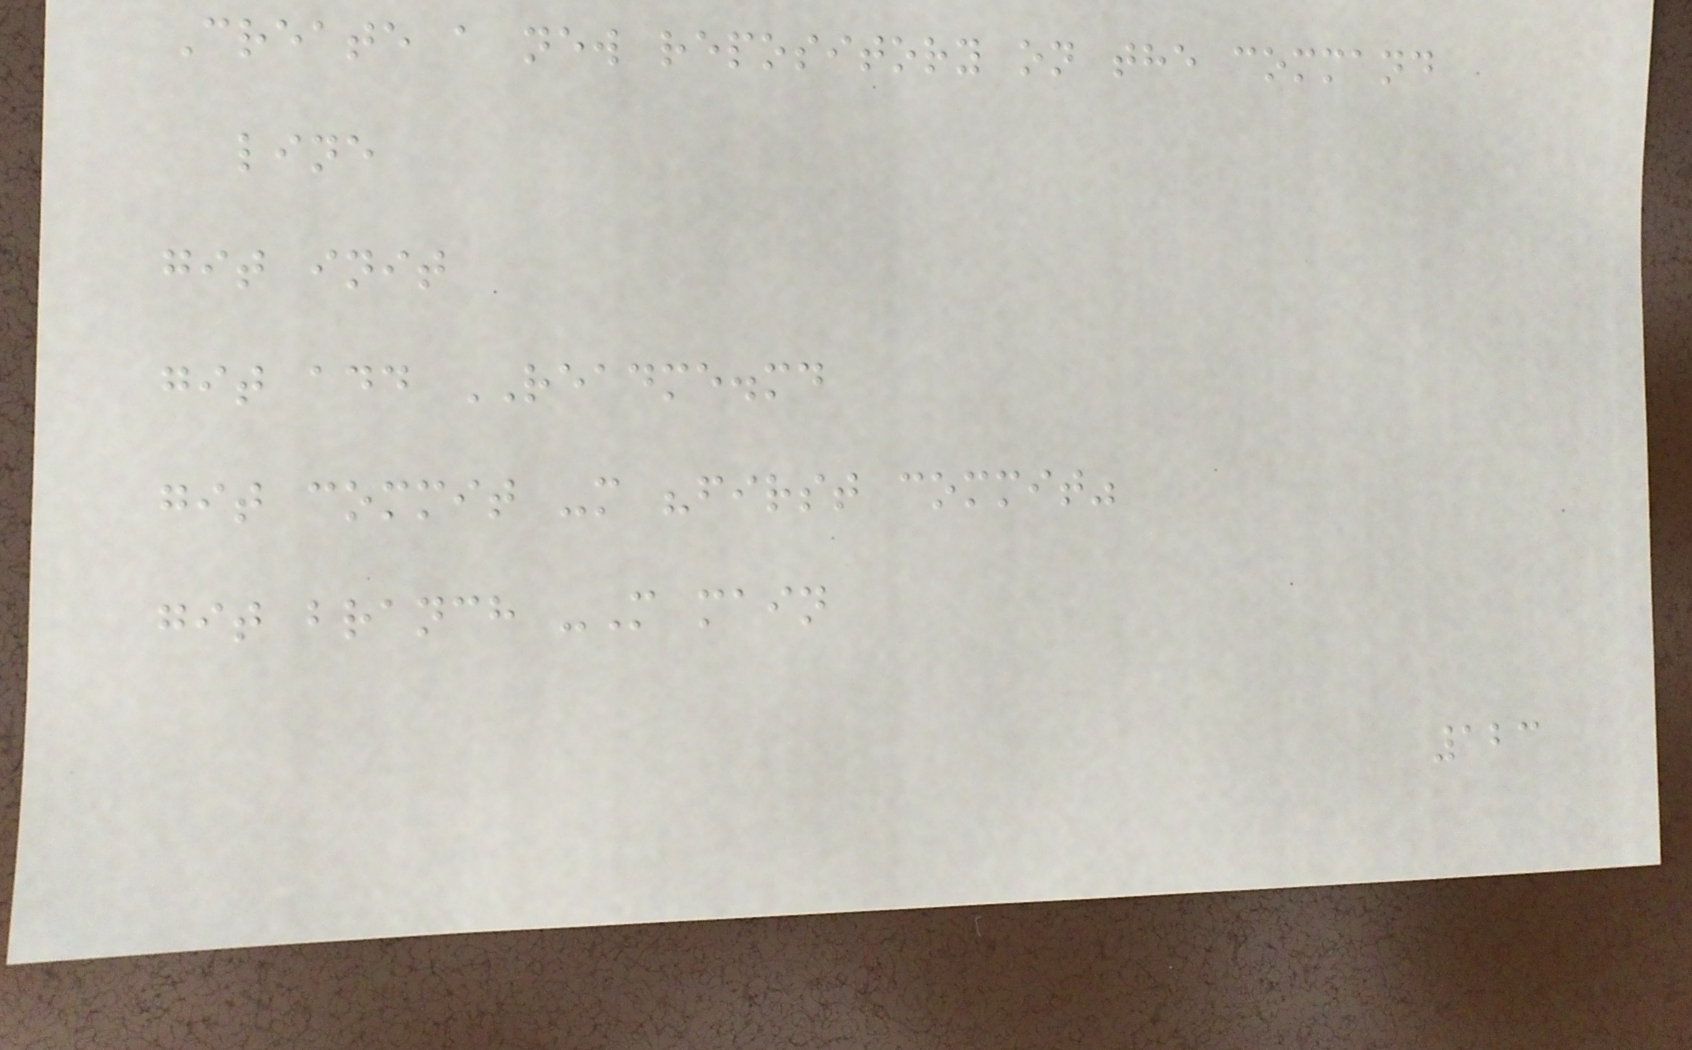Create a new repository on the command
line
git init
git add README.md
git commit -m "first commit"
git branch -M main
123
